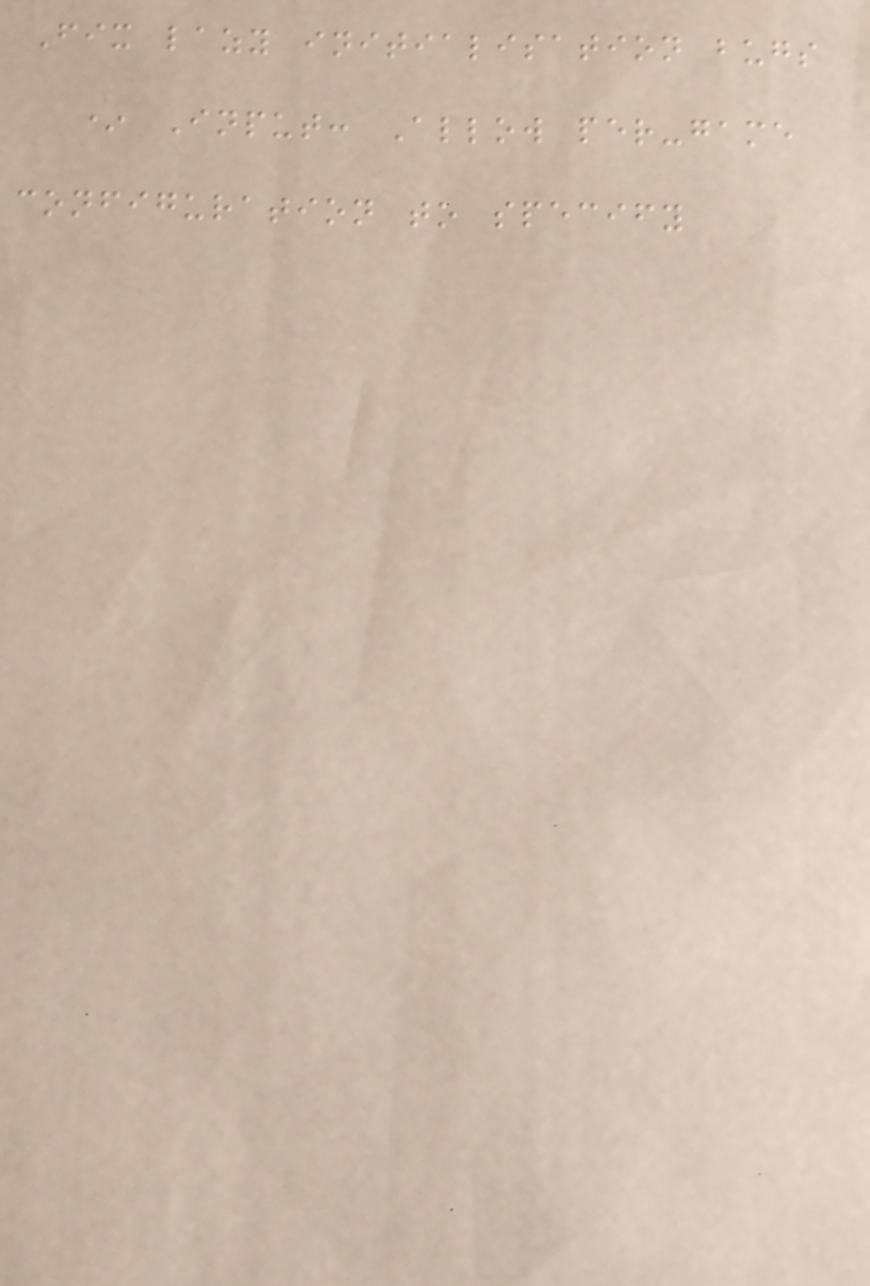Fix lazy initialisation bugs
* Input: Allow per-game
configuration to specify
